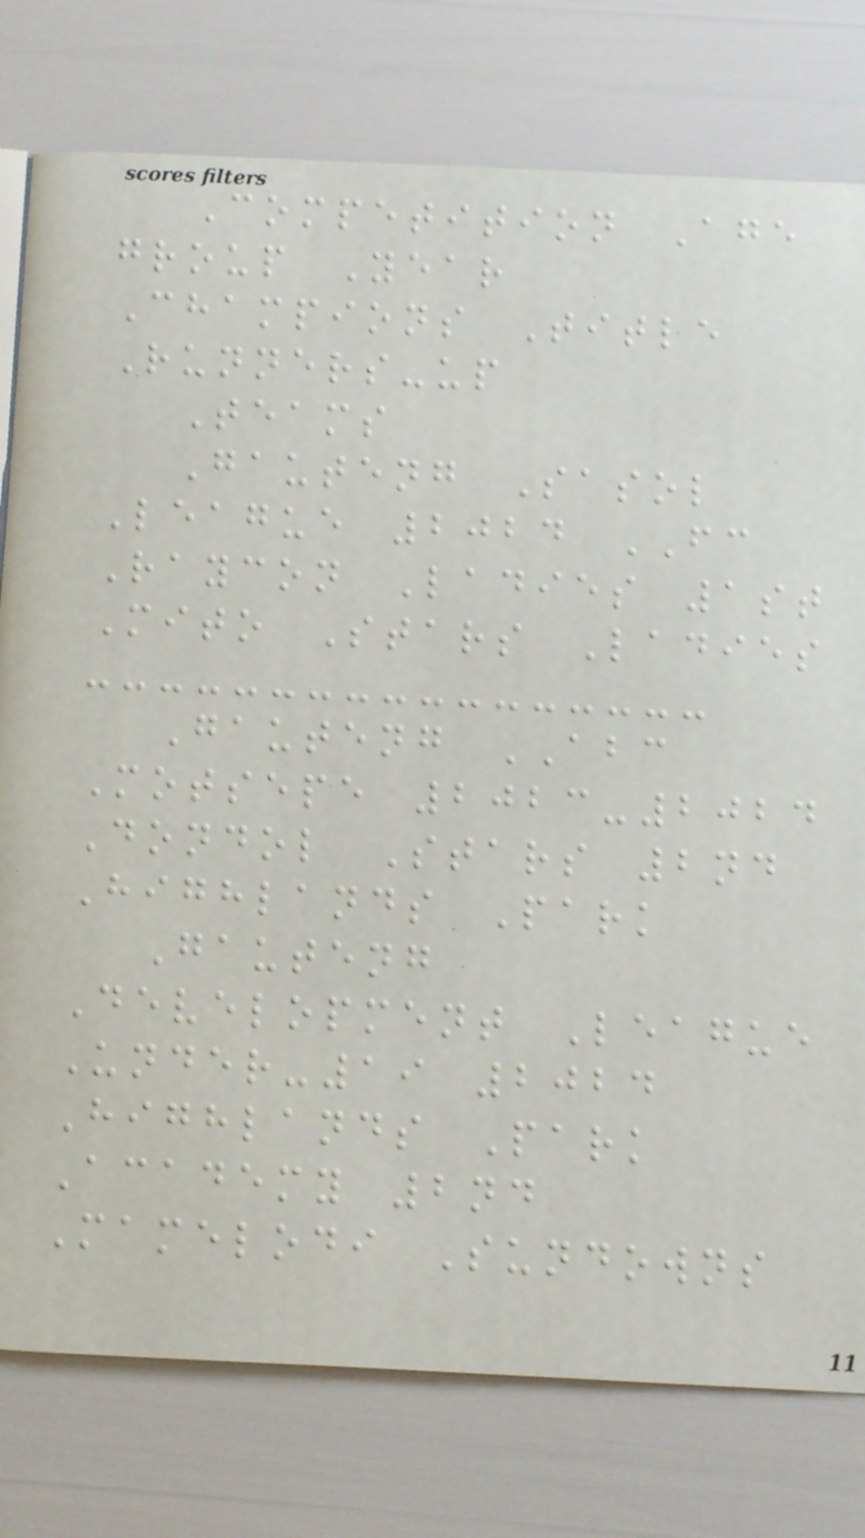Competition Age
group Year
Champions Title
Runners-up
Teams
Gauteng Sasol
League 2024 FC
Raycon Ladies 1st
Mito Stars Ladies
Gauteng ABC
Motsepe 2023-2024
Dondol Stars 2nd
Highlands Park
Gauteng
Development League
Under-19 2024
Highlands Park
Academy 2nd
Mamelodi Sundowns
